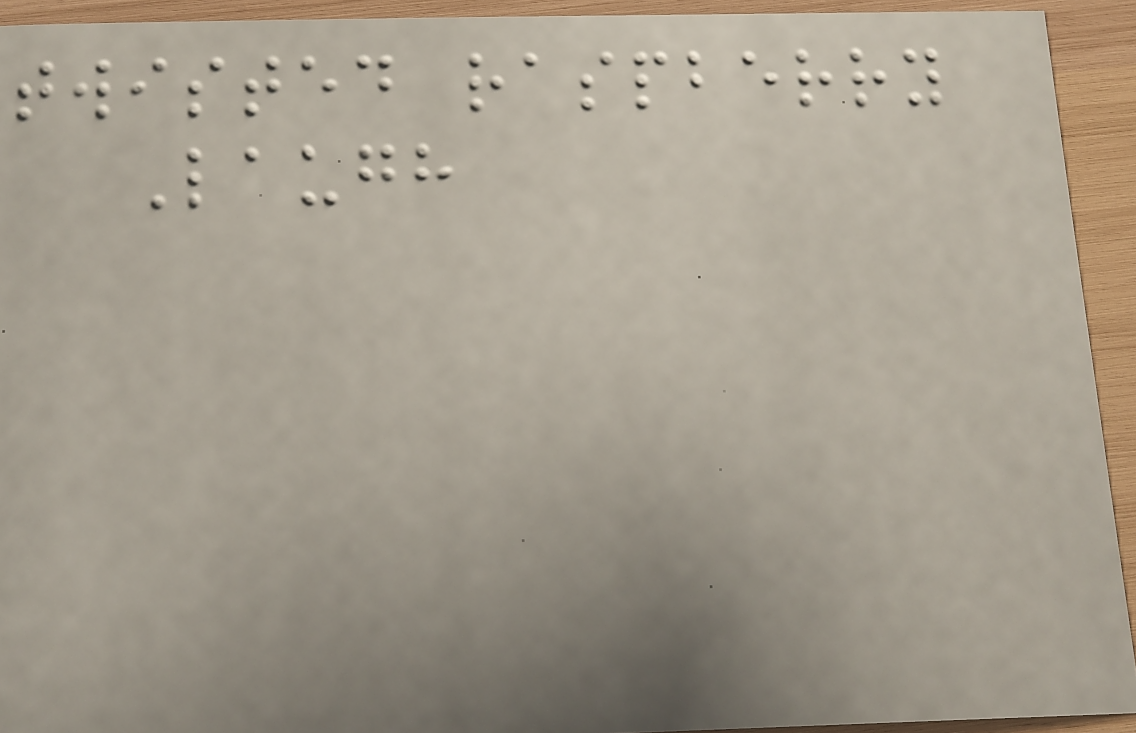twisted raspberry
Laugh
